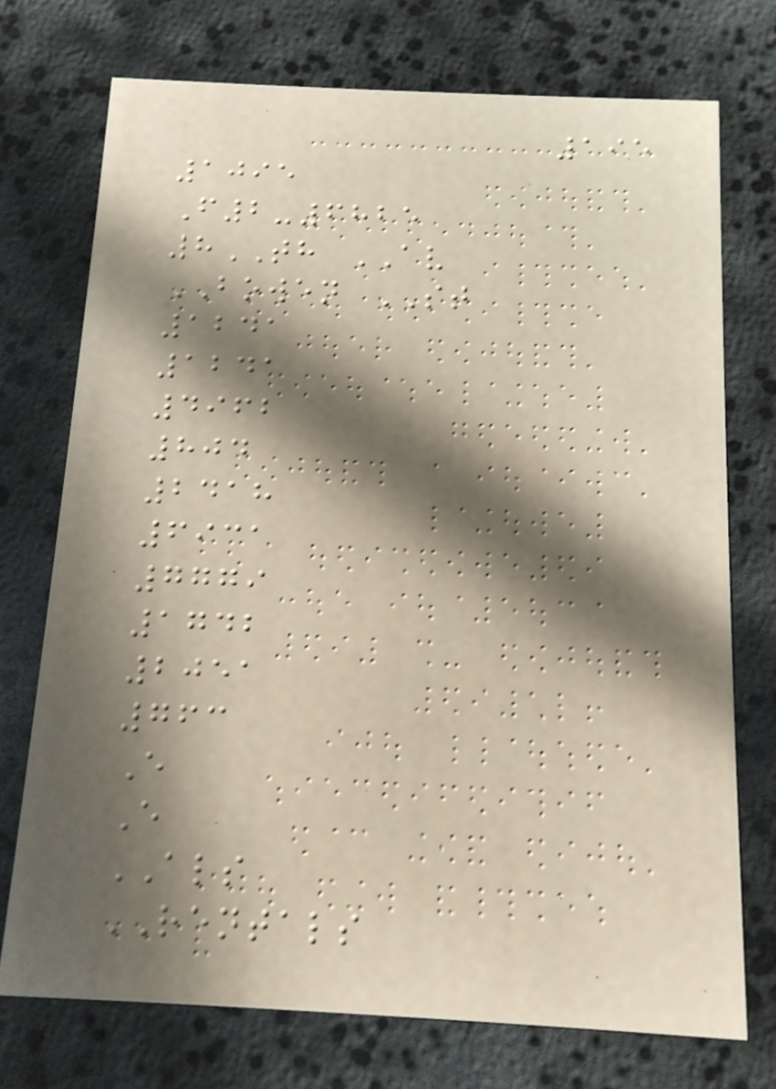195
1095
F2-6825
8TH AV
BOWEN ST
1241
1241
4962
804
2418
6931
7779
1742
2051
763
E
E
ALS
RENTALS
